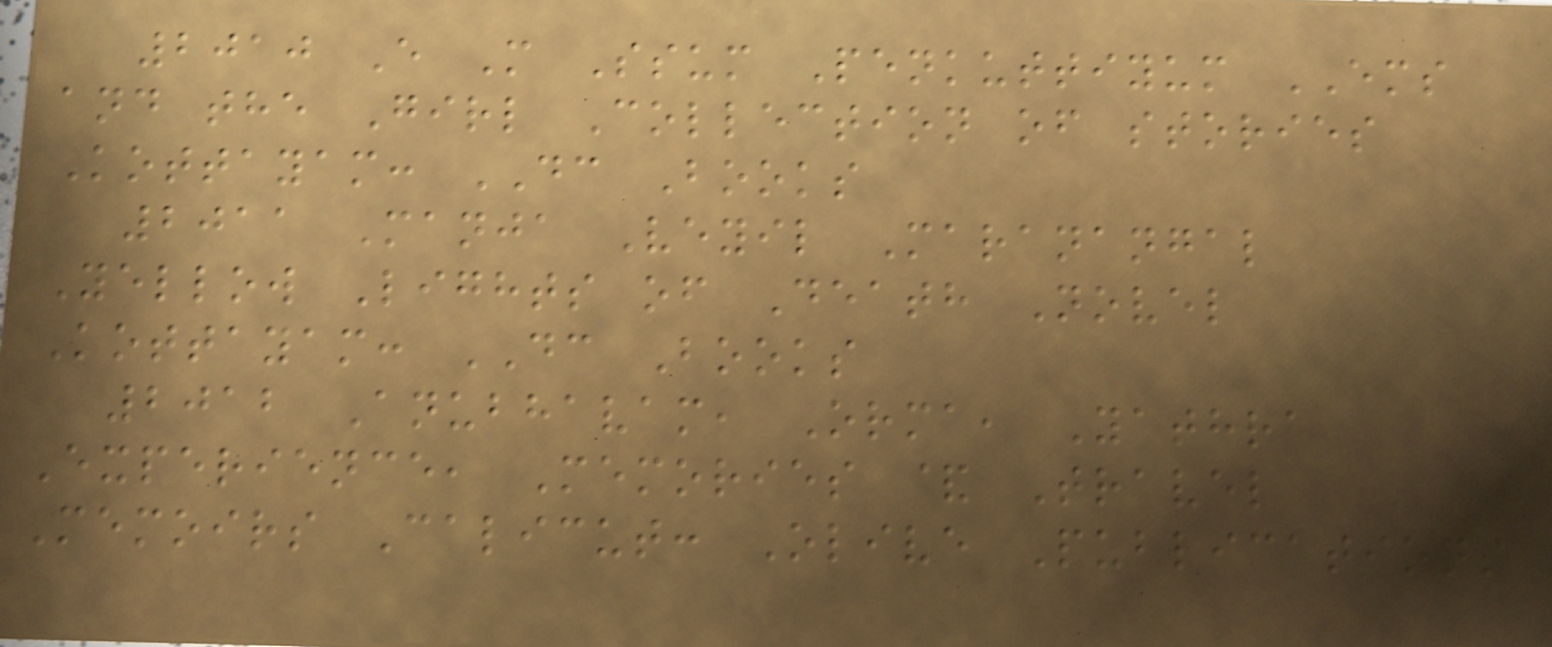2010 E M Ssum Penkuttiyum EMS
and the Girl Collection of stories
Kottayam: DC Books
2011 Manja Veyil Maranangal
Yellow Lights of Death Novel
Kottayam: DC Books
2012 Anubhavam, Orma, Yathra
Experience, Memories & Travel
Memoirs Calicut: Olive Publications
